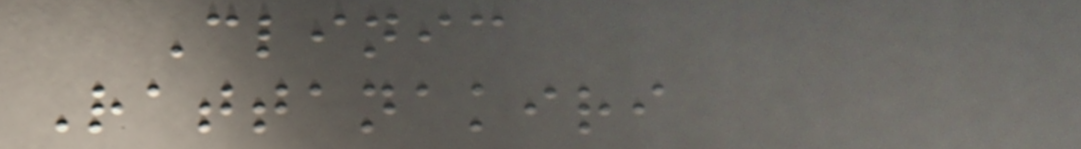Clinic
Rattanakiri
